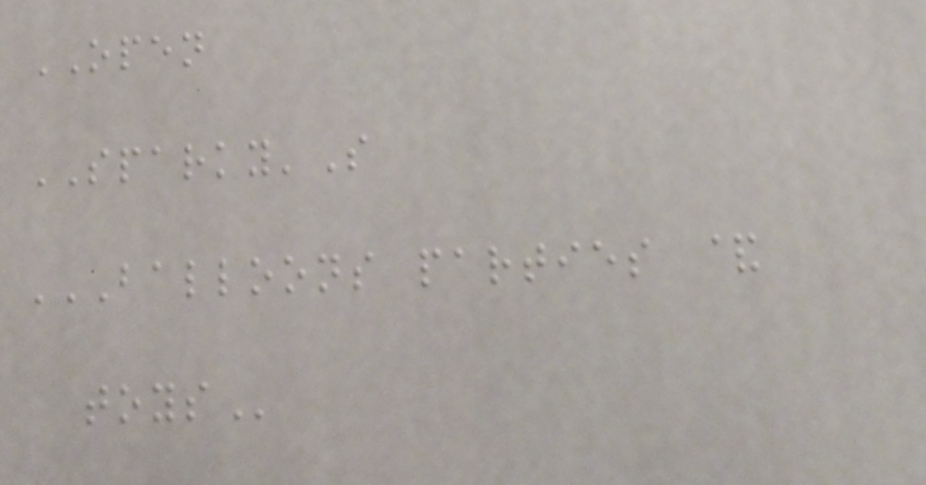OPEN
SPARKY'S
BALLOONS PARTIES &
TOYS
